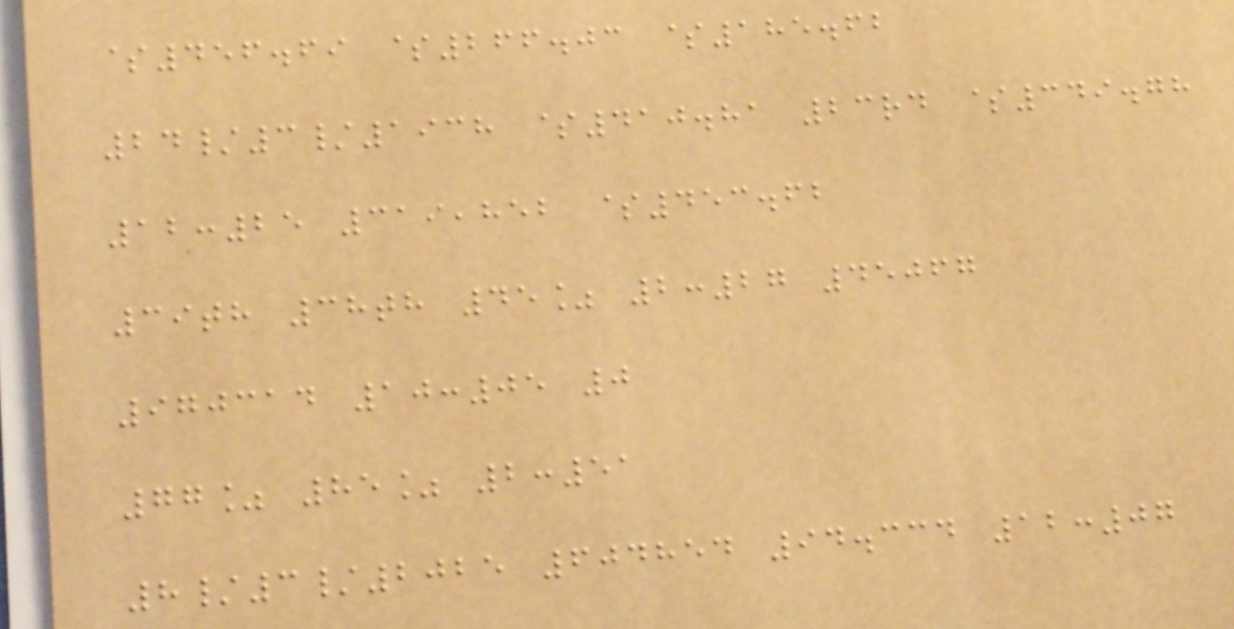$456.69 $266.03 $185.62
24/3/1938 $410.81 23rd $349.78
12:25 319,852 $453.62
39th 38th 45% 2:27 45067
970314 10:05 0
77% 85% 2:51
8/3/2025 604854 94.334 12:07
